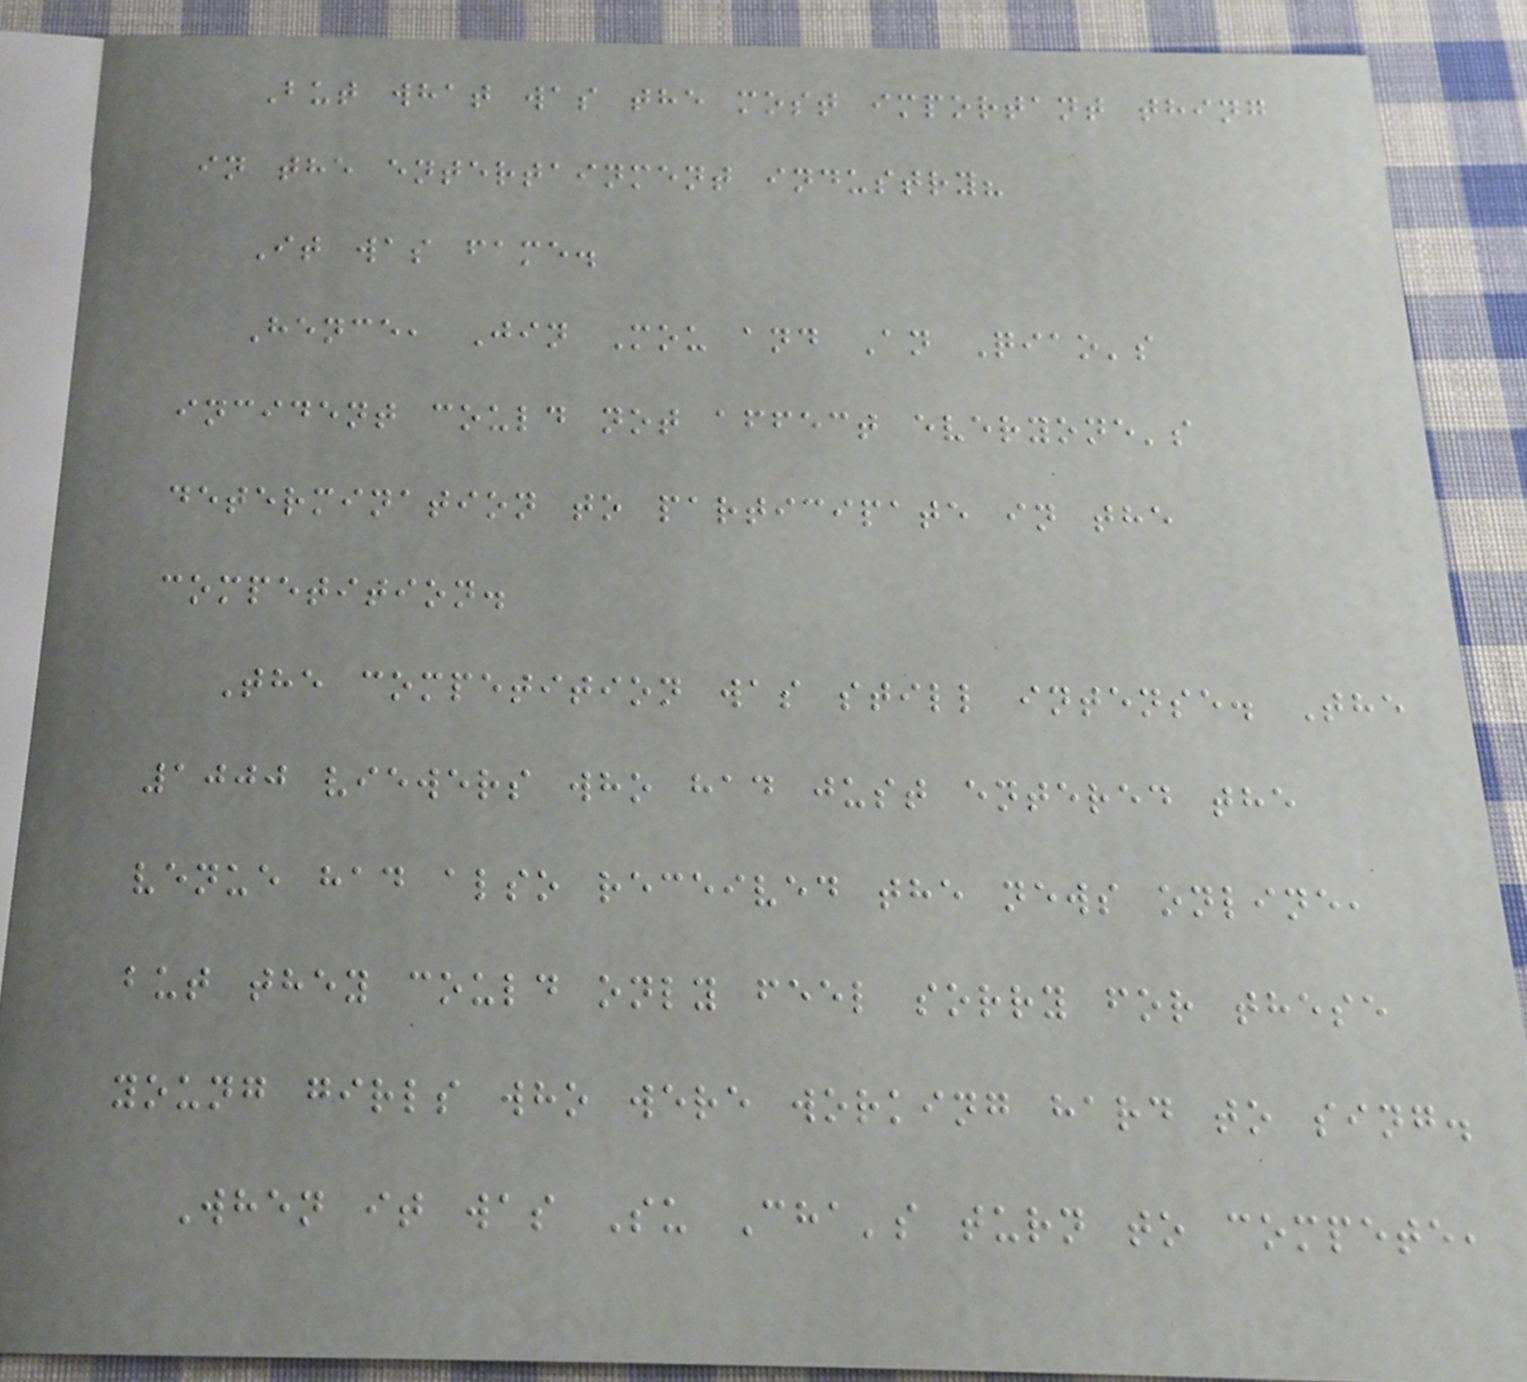But what was the most important thing
in the entertainment industry?
It was fame.
Hence, Jin Mou and An Qiao's
incident could not affect everyone's
determination to participate in the
competition.
The competition was still intense. The
1000 viewers who had just entered the
venue had also received the news online,
but they could only feel sorry for these
young girls who were working hard to sing.
When it was Su Cha's turn to compete,
